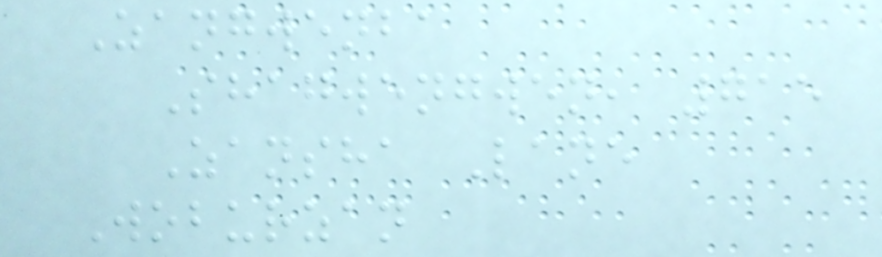Zangwenba
Shagwengwen, 715
Zansha Lane
Woburzan
